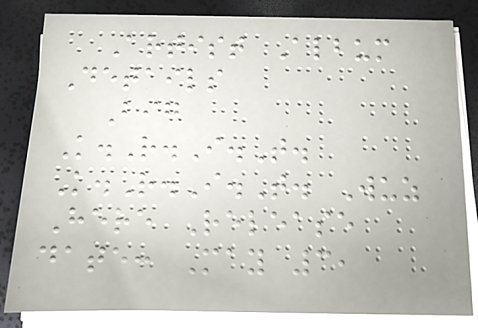Artist Album
Details
Big
K.R.I.T.
K.R.I.T. Wuz
Here Release
date: May 3,
